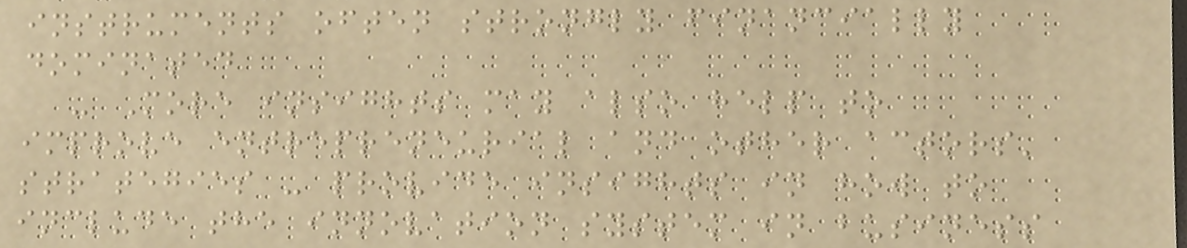instruments often strongly financially
dominated
- More insights may also help to
improve entrepreneurial and other actors'
strategies - provide insights in how to
include the innovation system in business
